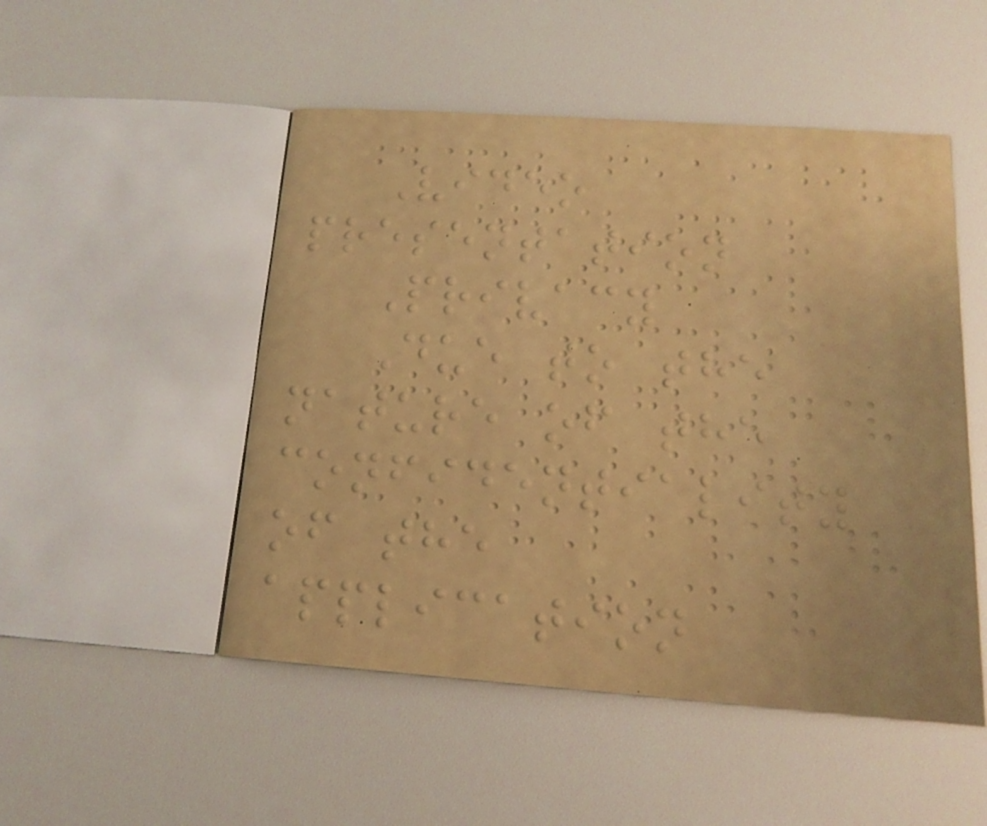Video
presentation
Privacy
Due to the
nature of the
confidentiality
of the
application
